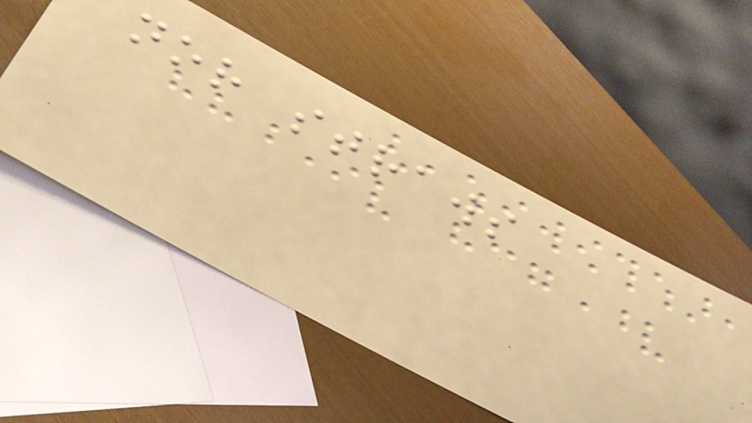nor straws
